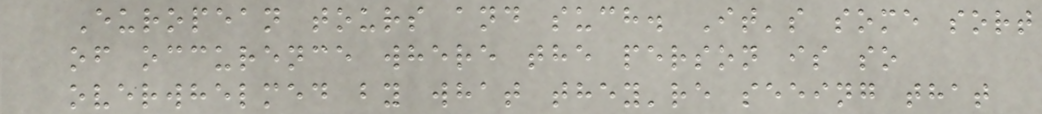European tours and such. It's some sort
of occurence where the person is so
overwhelmed by what they're seeing that
